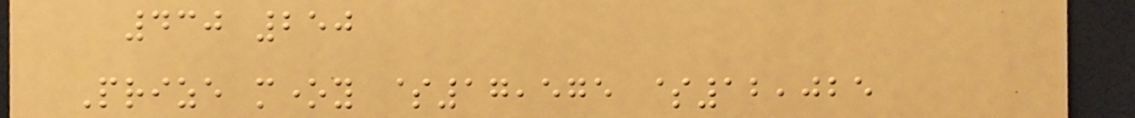430 250
Prize money $17,575 $12,025
